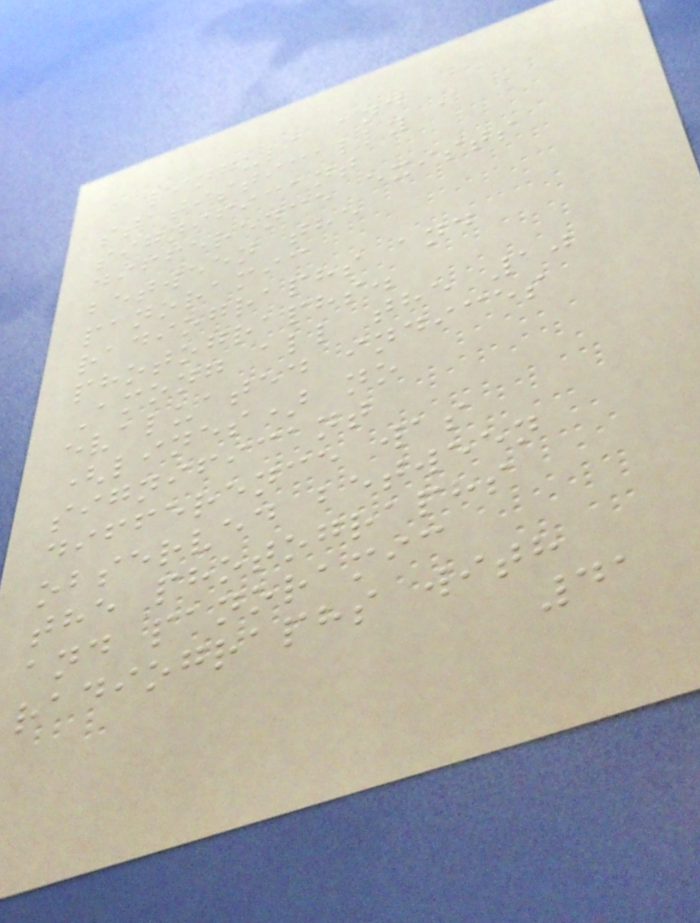lingula and
statistically a
significant
difference exists
between the
panoramic
radiographs and
photographs.
Among all the 10
evaluated indices
(lines) no
significant
difference was
observed between
the photographs
and panoramic
radiographs with
41
